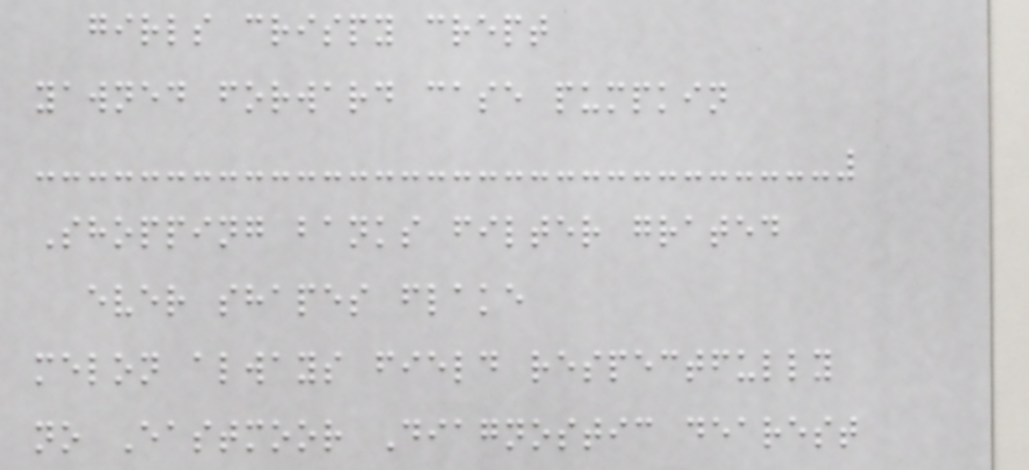girls crispy crept
yawned forward case pumpkin
Shopping banks filter grated
ever shapes flake
melon always field respectfully
no Eastmoor Diagnostic dearest
